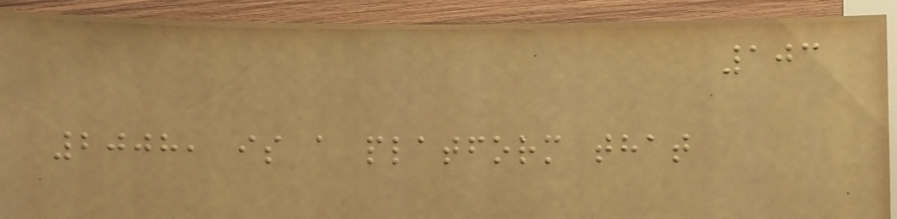103
2008, is a platform that
